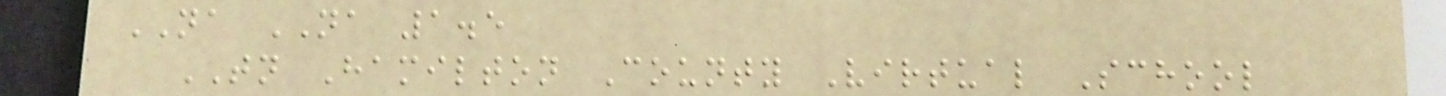NA NA 1.5
TN Hamilton County Virtual School
